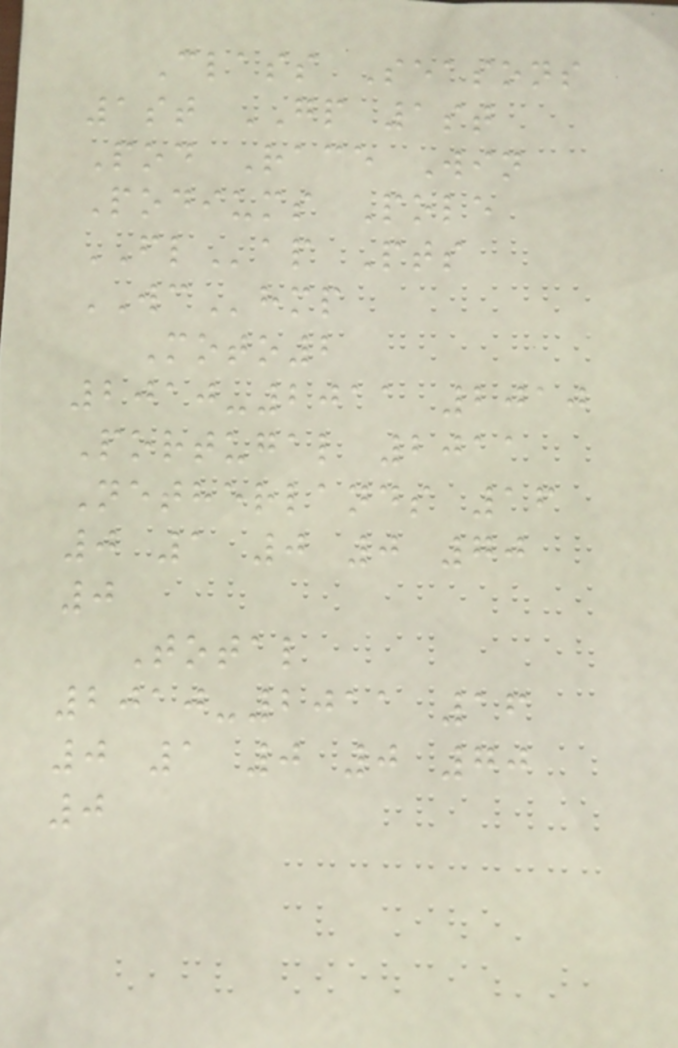Class Seasons
1st GP 1st
Pod Race Win
Podiums Pole
FLap Pts
WChmp
Moto2
2010-2011 2010
Portugal 2011
Netherlands 16
0 1 0 0 70
0
Total
2010-2011 16
0 1 0 0 70
0
